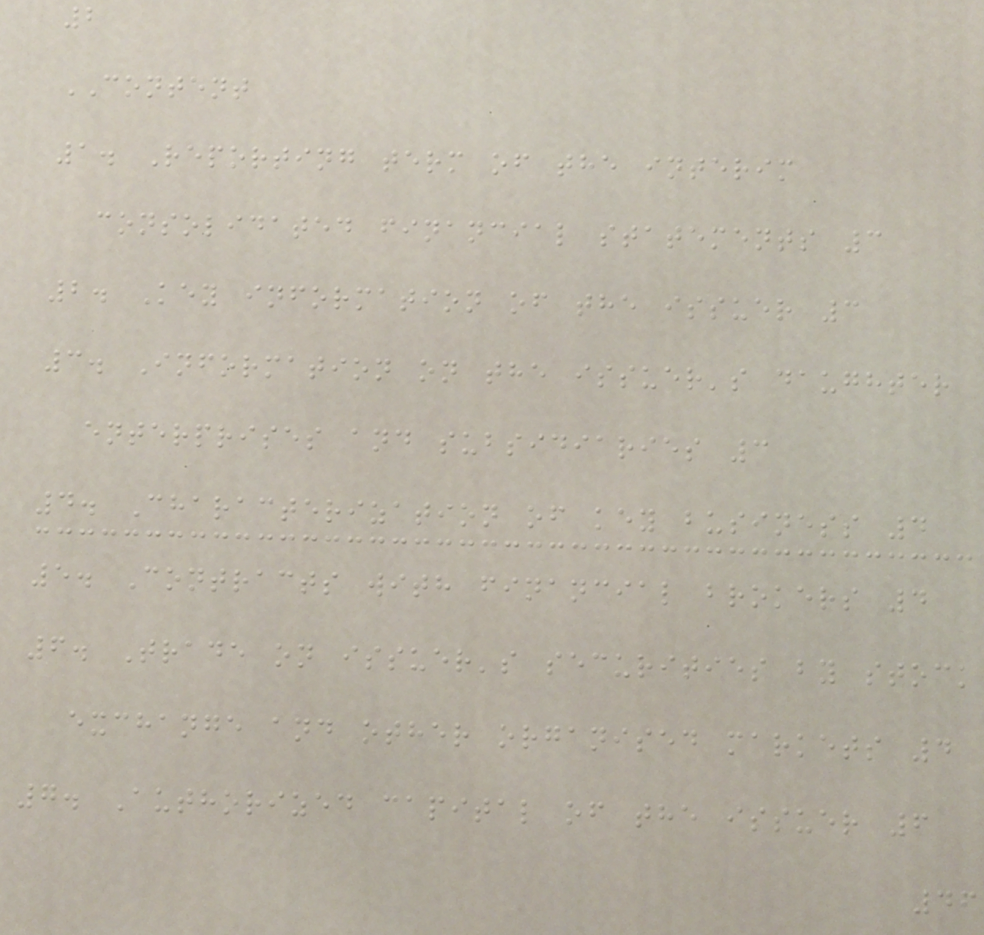2
CONTENT
1. Reporting term of the interim
consolidated financial statements 3
2. Key information of the issuer 3
3. Information on the issuer's daughter
enterprises and subsidiaries 3
4. Characterization of key business 4
5. Contracts with financial brokers 4
6. Trade on issuer's securities by stock
exchange and other organised markets 4
7. Authorized capital of the issuer 6
46
